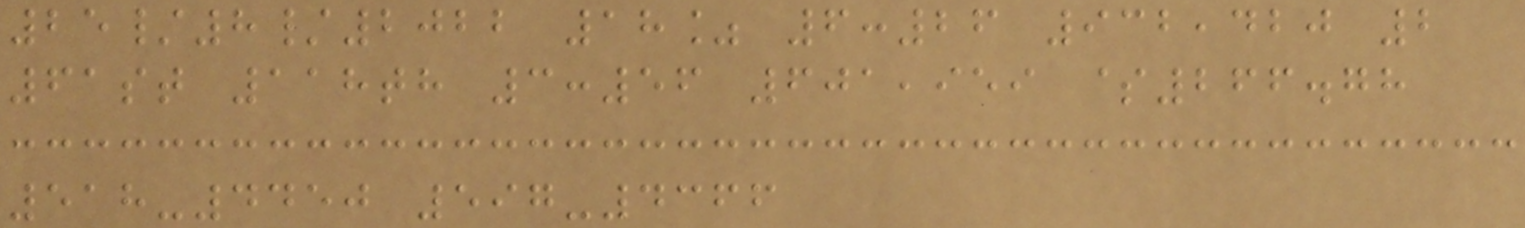25/8/2022 18% 6:26 932,420 2
61st 118th 3:56 601,959 $266.78
518-4450 597-4366
